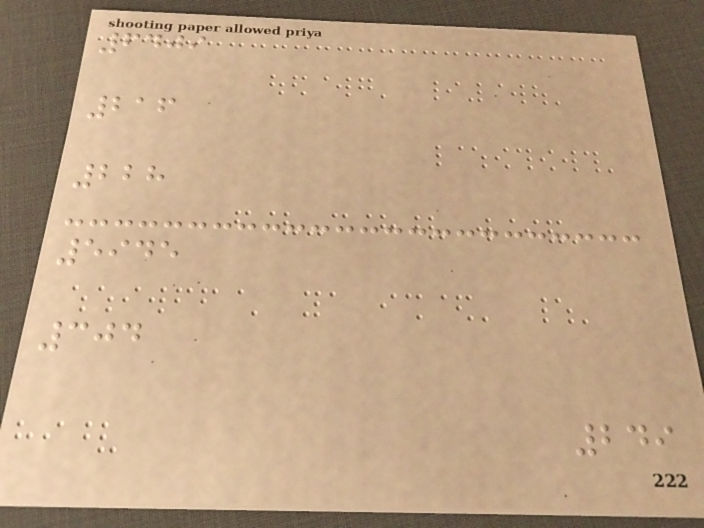6409
216
228
5945
304
249
